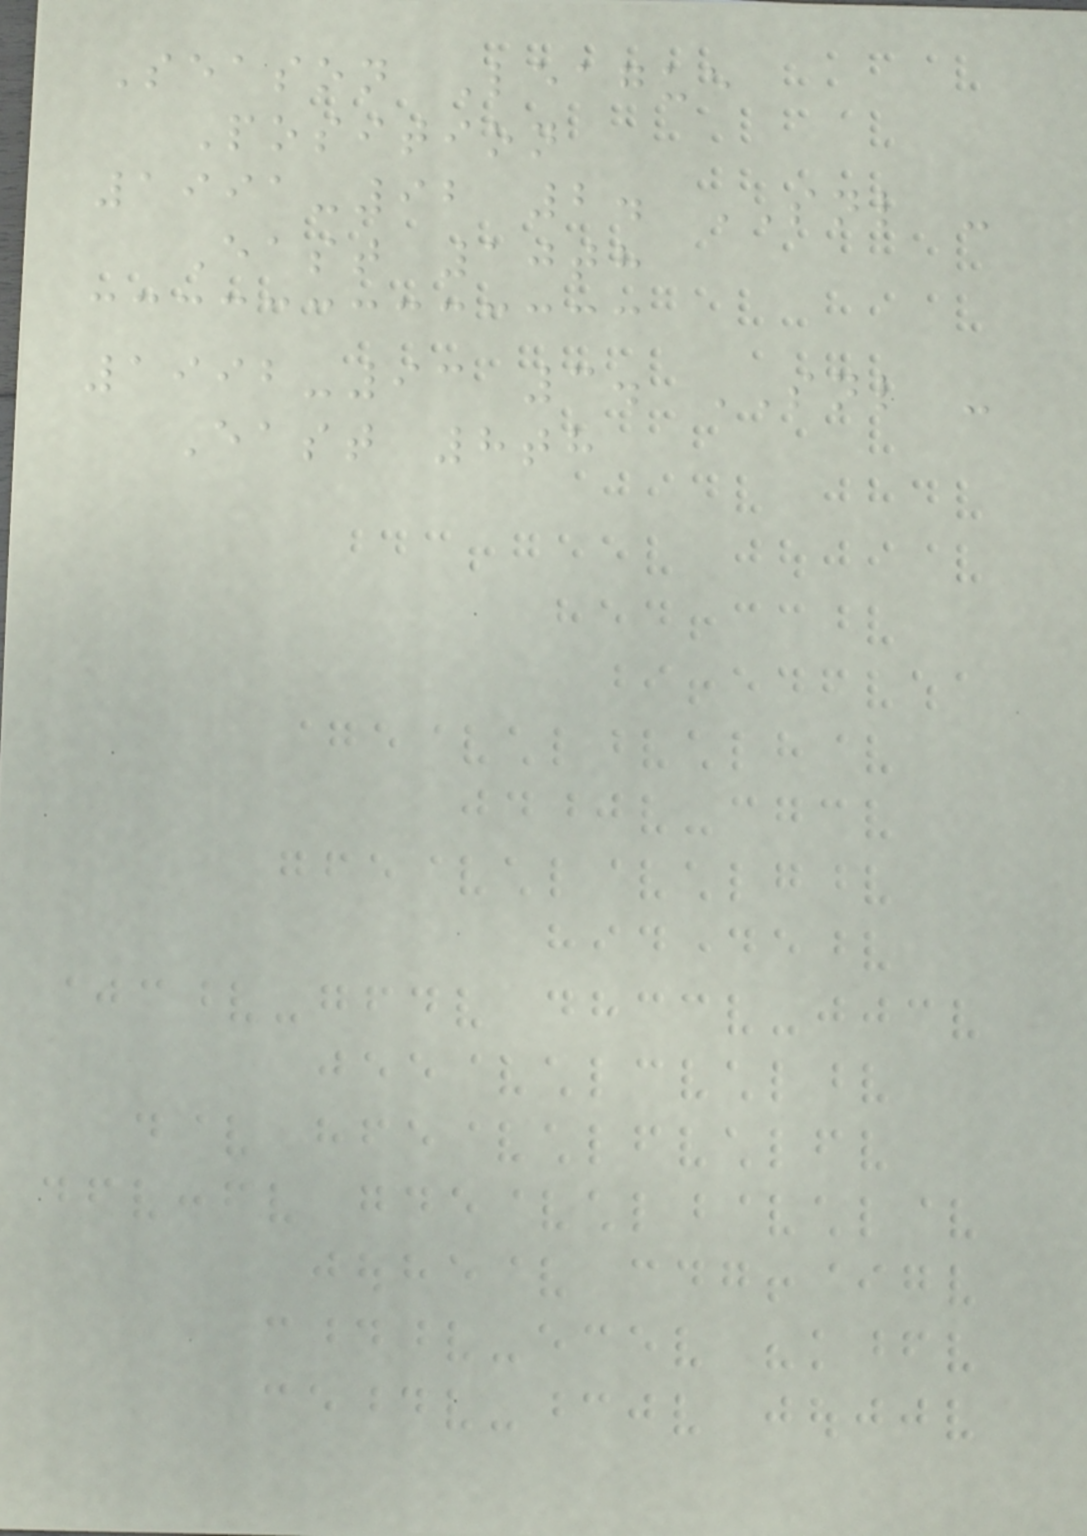Season League
Position
1991-92 2. SNL -
East 10th
1992-93 3. SNL -
East 8th
